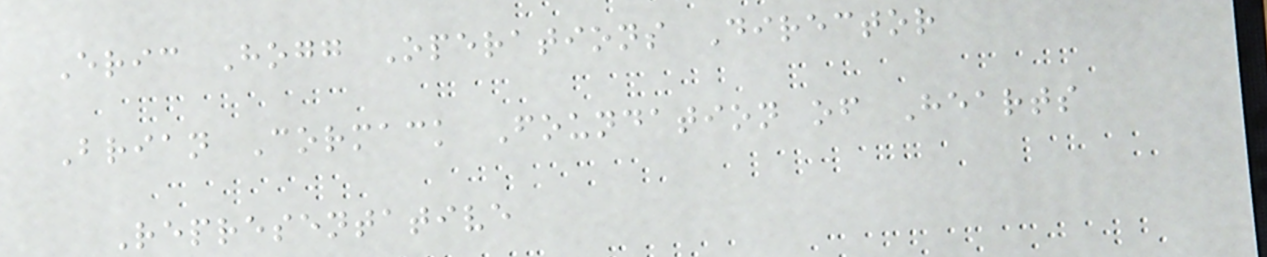Eric Hogg Operations Director
Brian Cormack Foundation of Hearts
Representative
